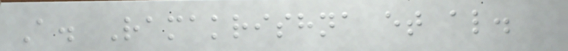A. Ramakrishna et al.
